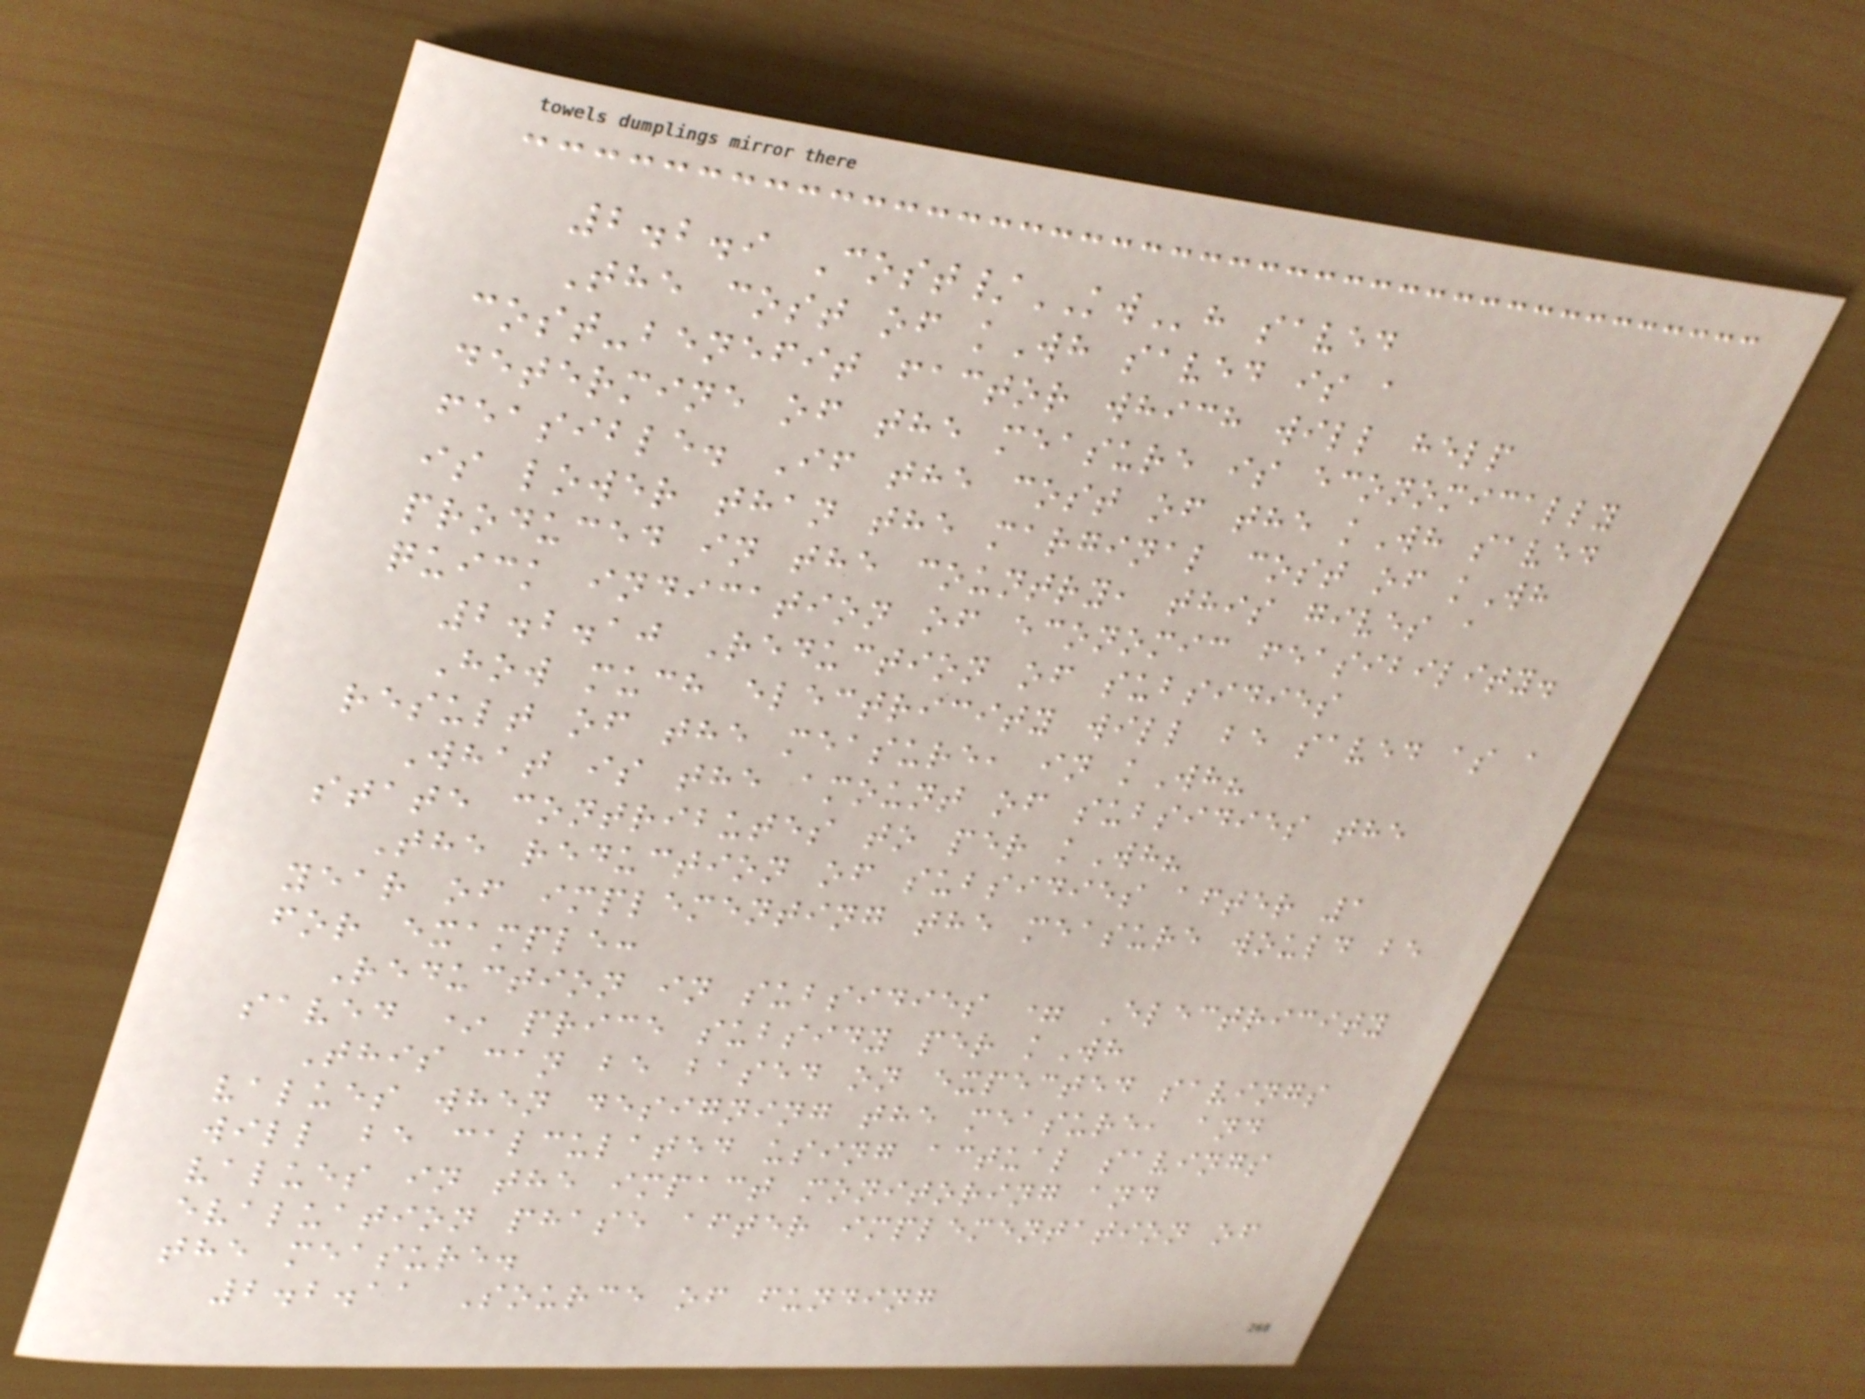2.2.9 Cost/KWh saved
The cost of kWh saved is a
cost-benefit factor which will help
determine of the measure is economically
feasible. If the cost of the kWh saved
is lower than the marginal cost of kWh
produced in the country, this gives a
quick indication of economic feasibility.
2.2.10 Reduction of subsidies
How much electricity will be saved as a
result of the measure, in kWh?
What is the amount of subsidies the
state contributes to per kWh?
The reduction of subsidies after 1
year of implementing the measure would be
for example:
Reduction in subsidies = Electricity
saved * price subsidy per kWh
This can be based on expected savings
values when designing the measure, and
will be calculated using actual savings
values in the impact monitoring and
evaluation phase after implementation of
the measure.
2.2.11 Source of funding
